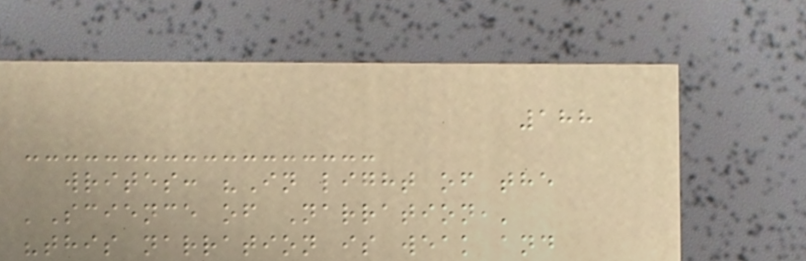188
writes: "In light of the
'Science of Narration,'
"this narration is weak and
